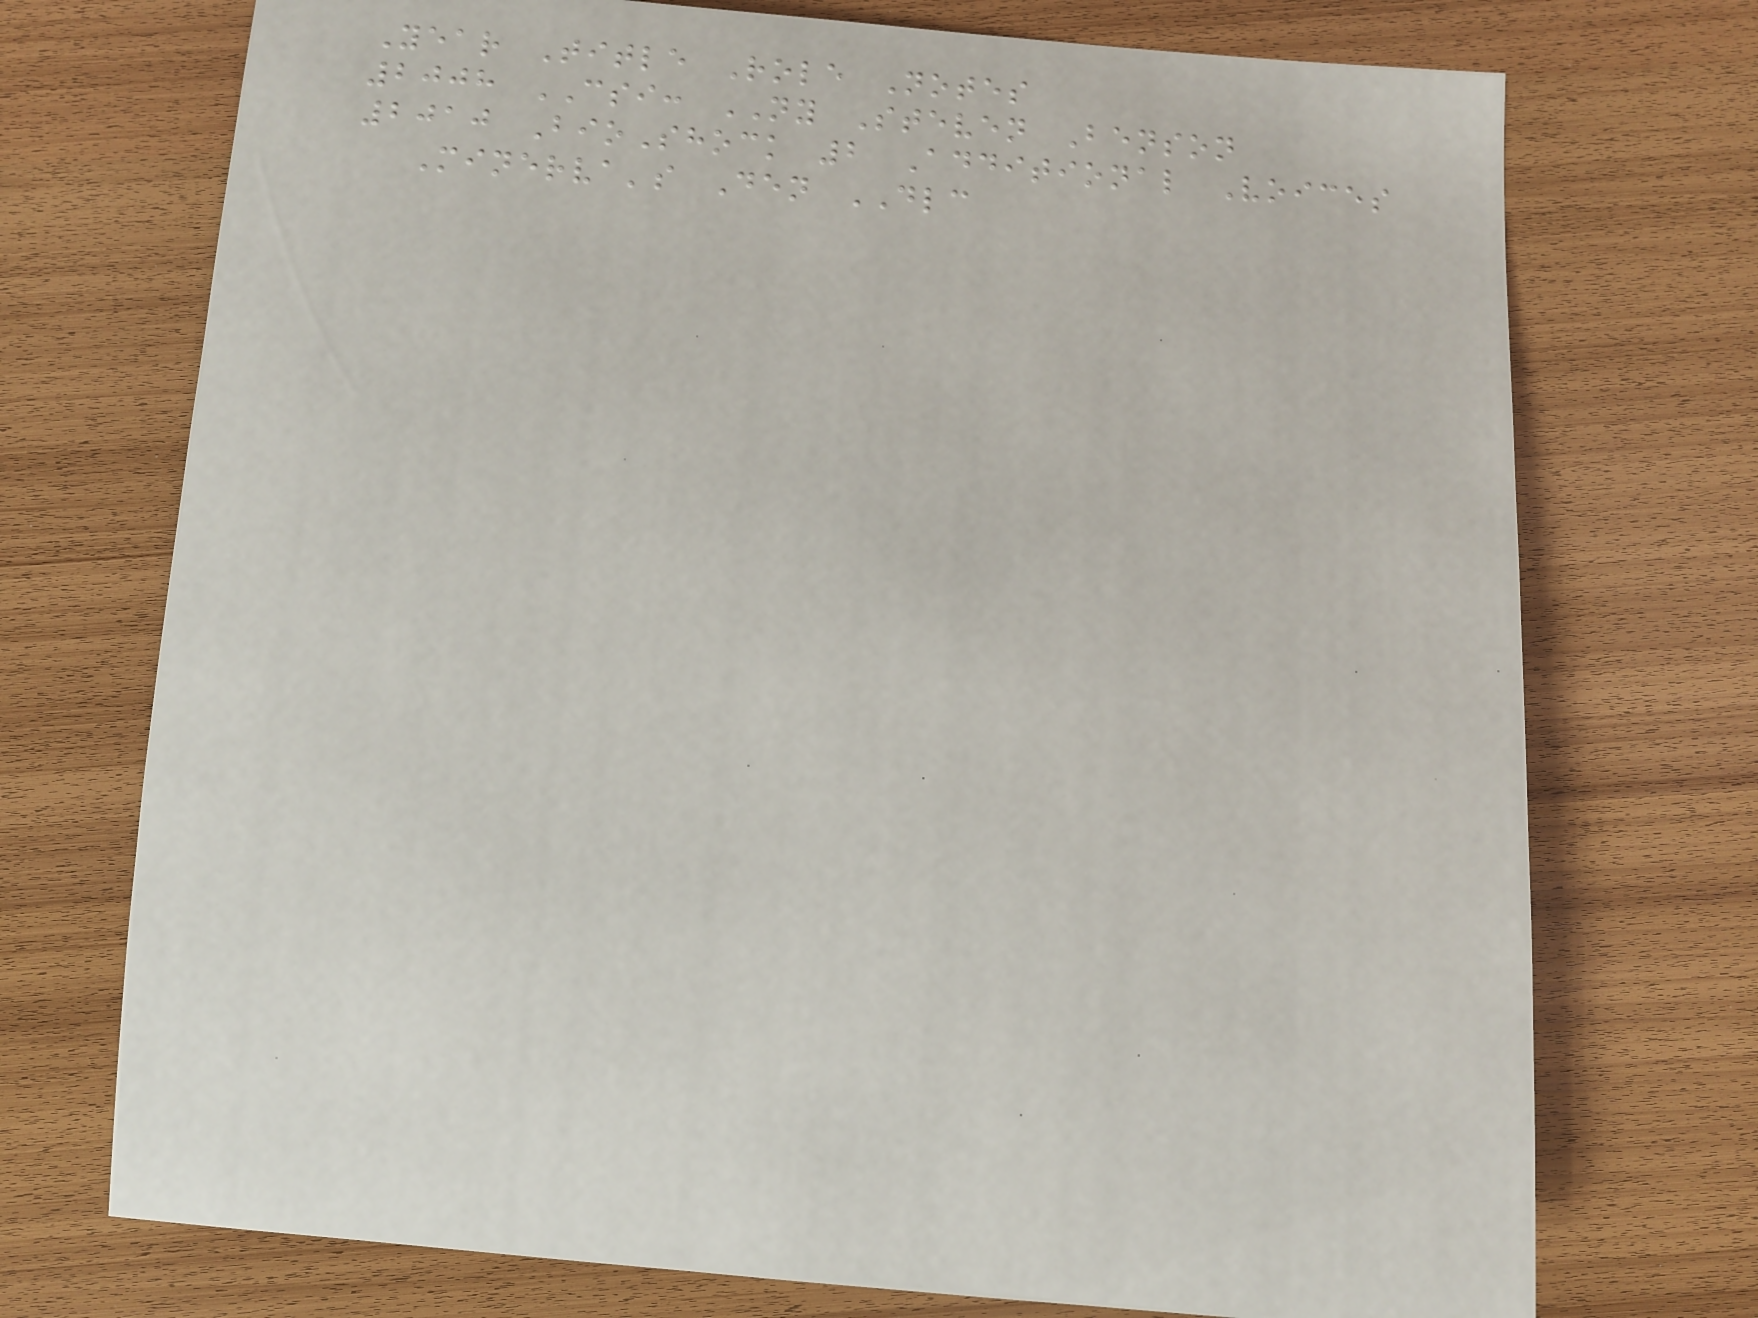Year Title Role Notes
2008 CSI: NY Steven Benson
2010 BioShock 2 Additional Voices
Minerva's Den DLC
